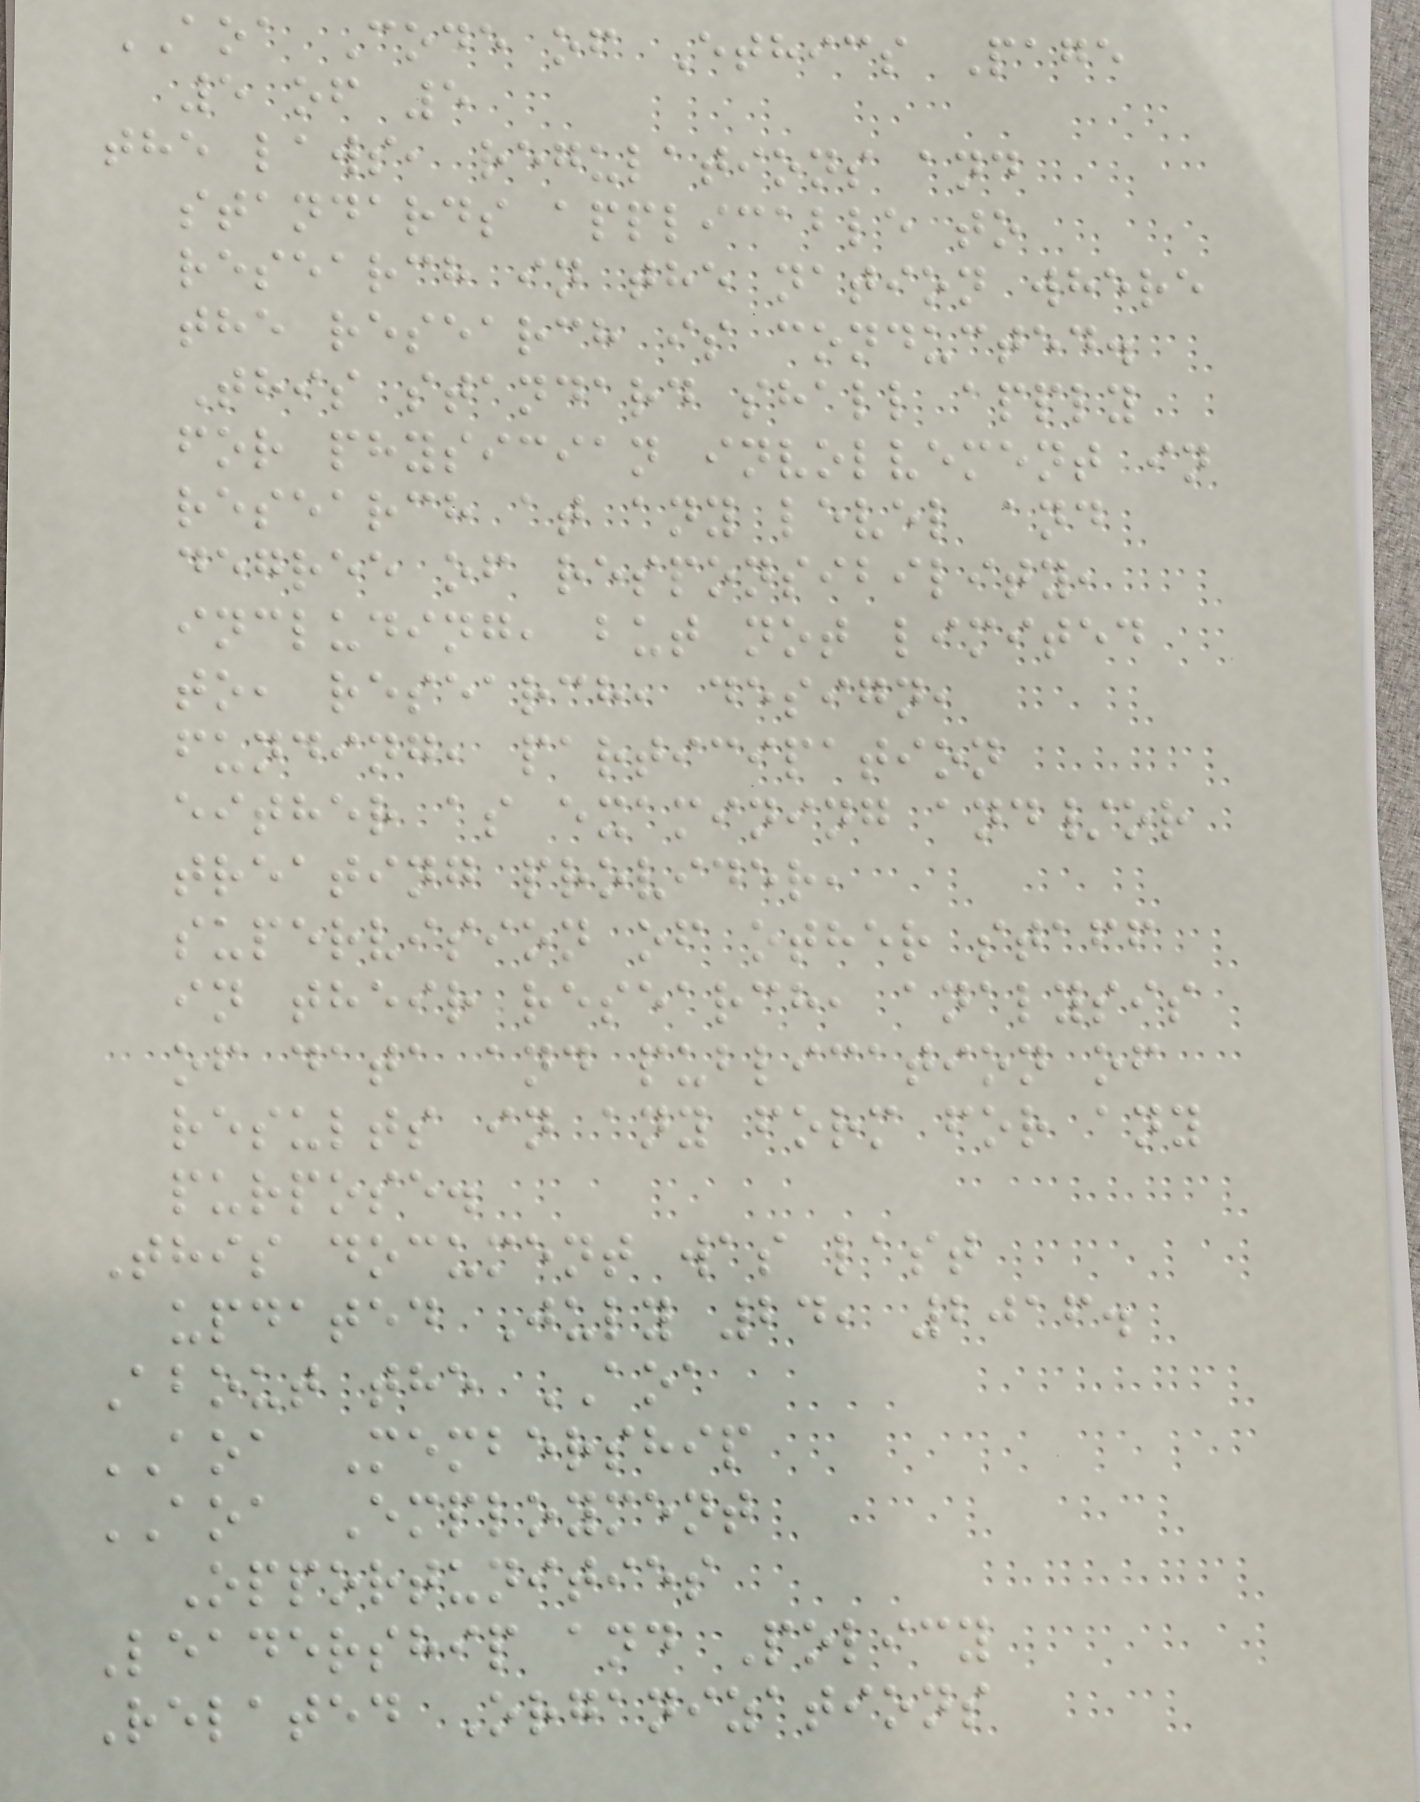AOA Code of Ethics Page
5 of 5
the laws, regulations and
standards applicable to
research in the nation where
the research is conducted.
This standard shall apply
for physician involvement in
research at any level and
degree of responsibility,
including, but not limited
to, research, design,
funding, participation
either as examining and/or
treating provider,
supervision of other staff
in their research, analysis
of data and publication of
results in any form for any
purpose.
This document was last
updated July 24, 2016.
About the AOA
AOA Membership
AOA Employment
Opportunities
Leadership and Policy
Related Organizations
